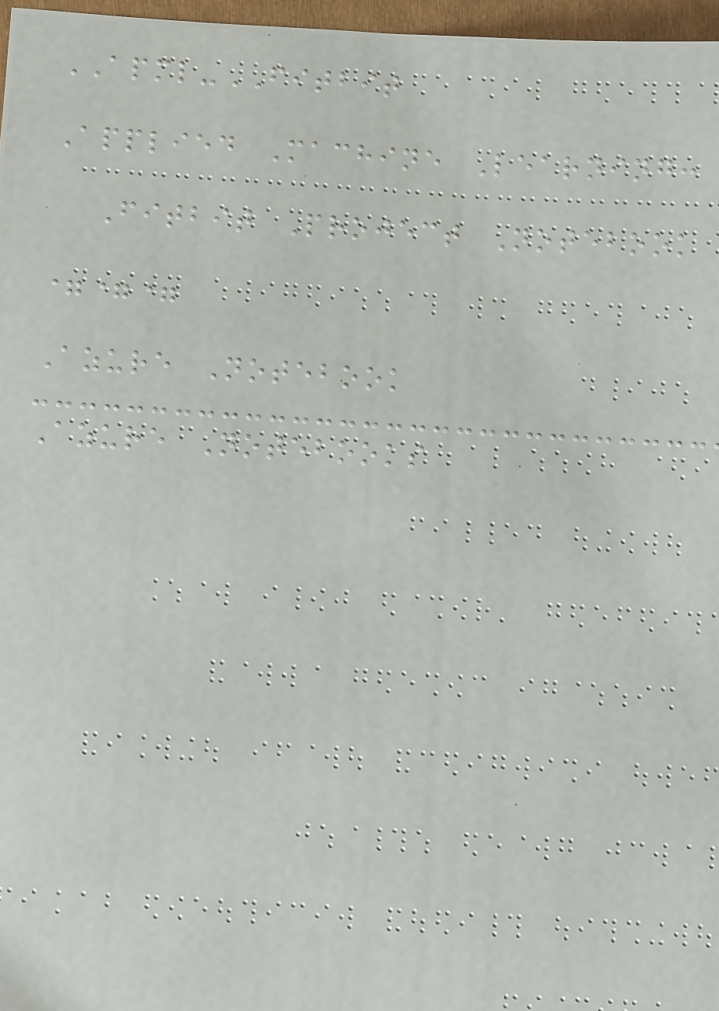APML-FITBIT
Applied Machine Learning:
Fitbit Project Notebook
===
Azure Notebook
Azure Notebooks
